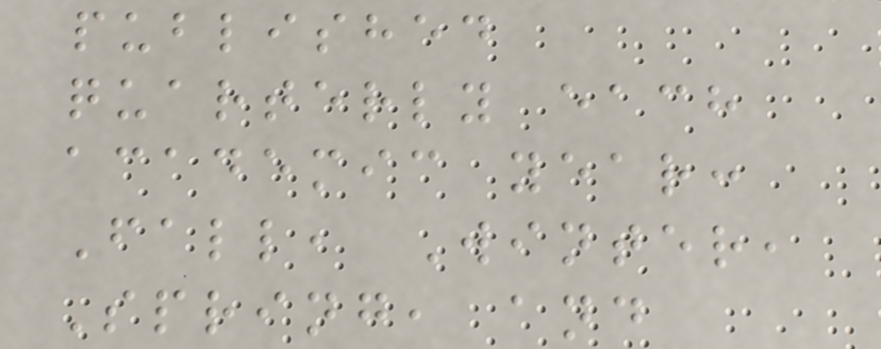published
quarterly each
academic year:
Fall, Winter,
Spring, and
